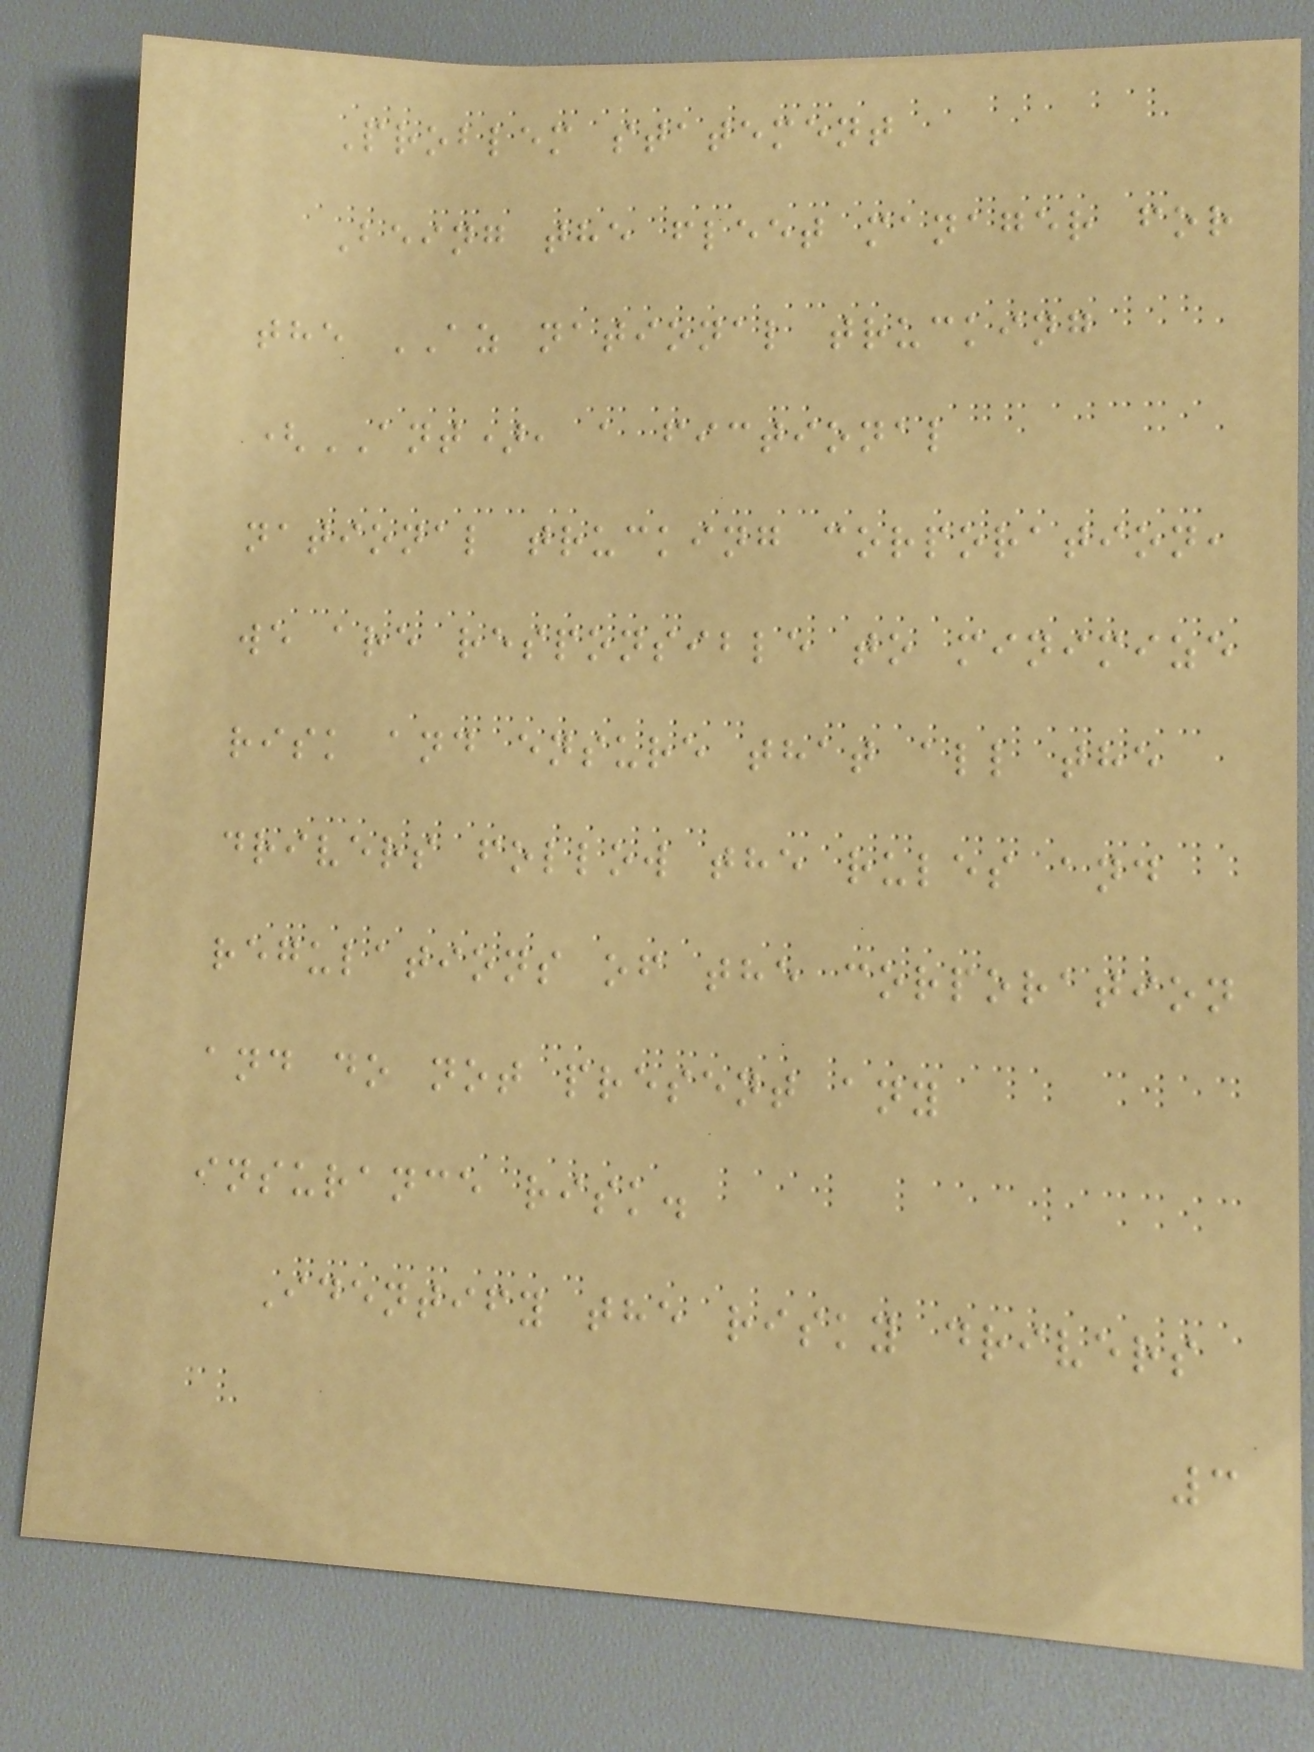Problem statement
Being the fleet manager for
the AZ national trucking
(ANT), a fictional
national trucking corporation,
we are responsible to minimize
risk and ensure that all the
drivers follow the rules and
regulations of the corporation
and do not present any
insurance risk.
Identify the risky drivers
3
